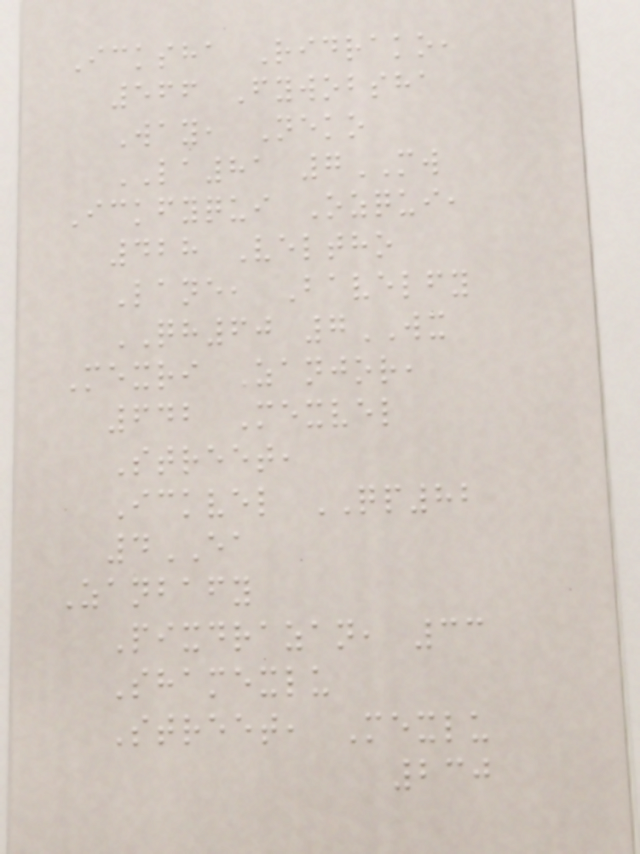Icksha Ridrako,
566 Fywobsha
Way, Neko
LA81 7MW
Ickfyqui Ozqui,
428 Veltho
Lane, Bavelfy
QH60 7WX
Mexri Zanjor,
642 Mexvel
Street,
Ickvel QP82
4EA
Zanbafy
Pixdrazan, 33
Shamexlu
Street, Mexlu
230
